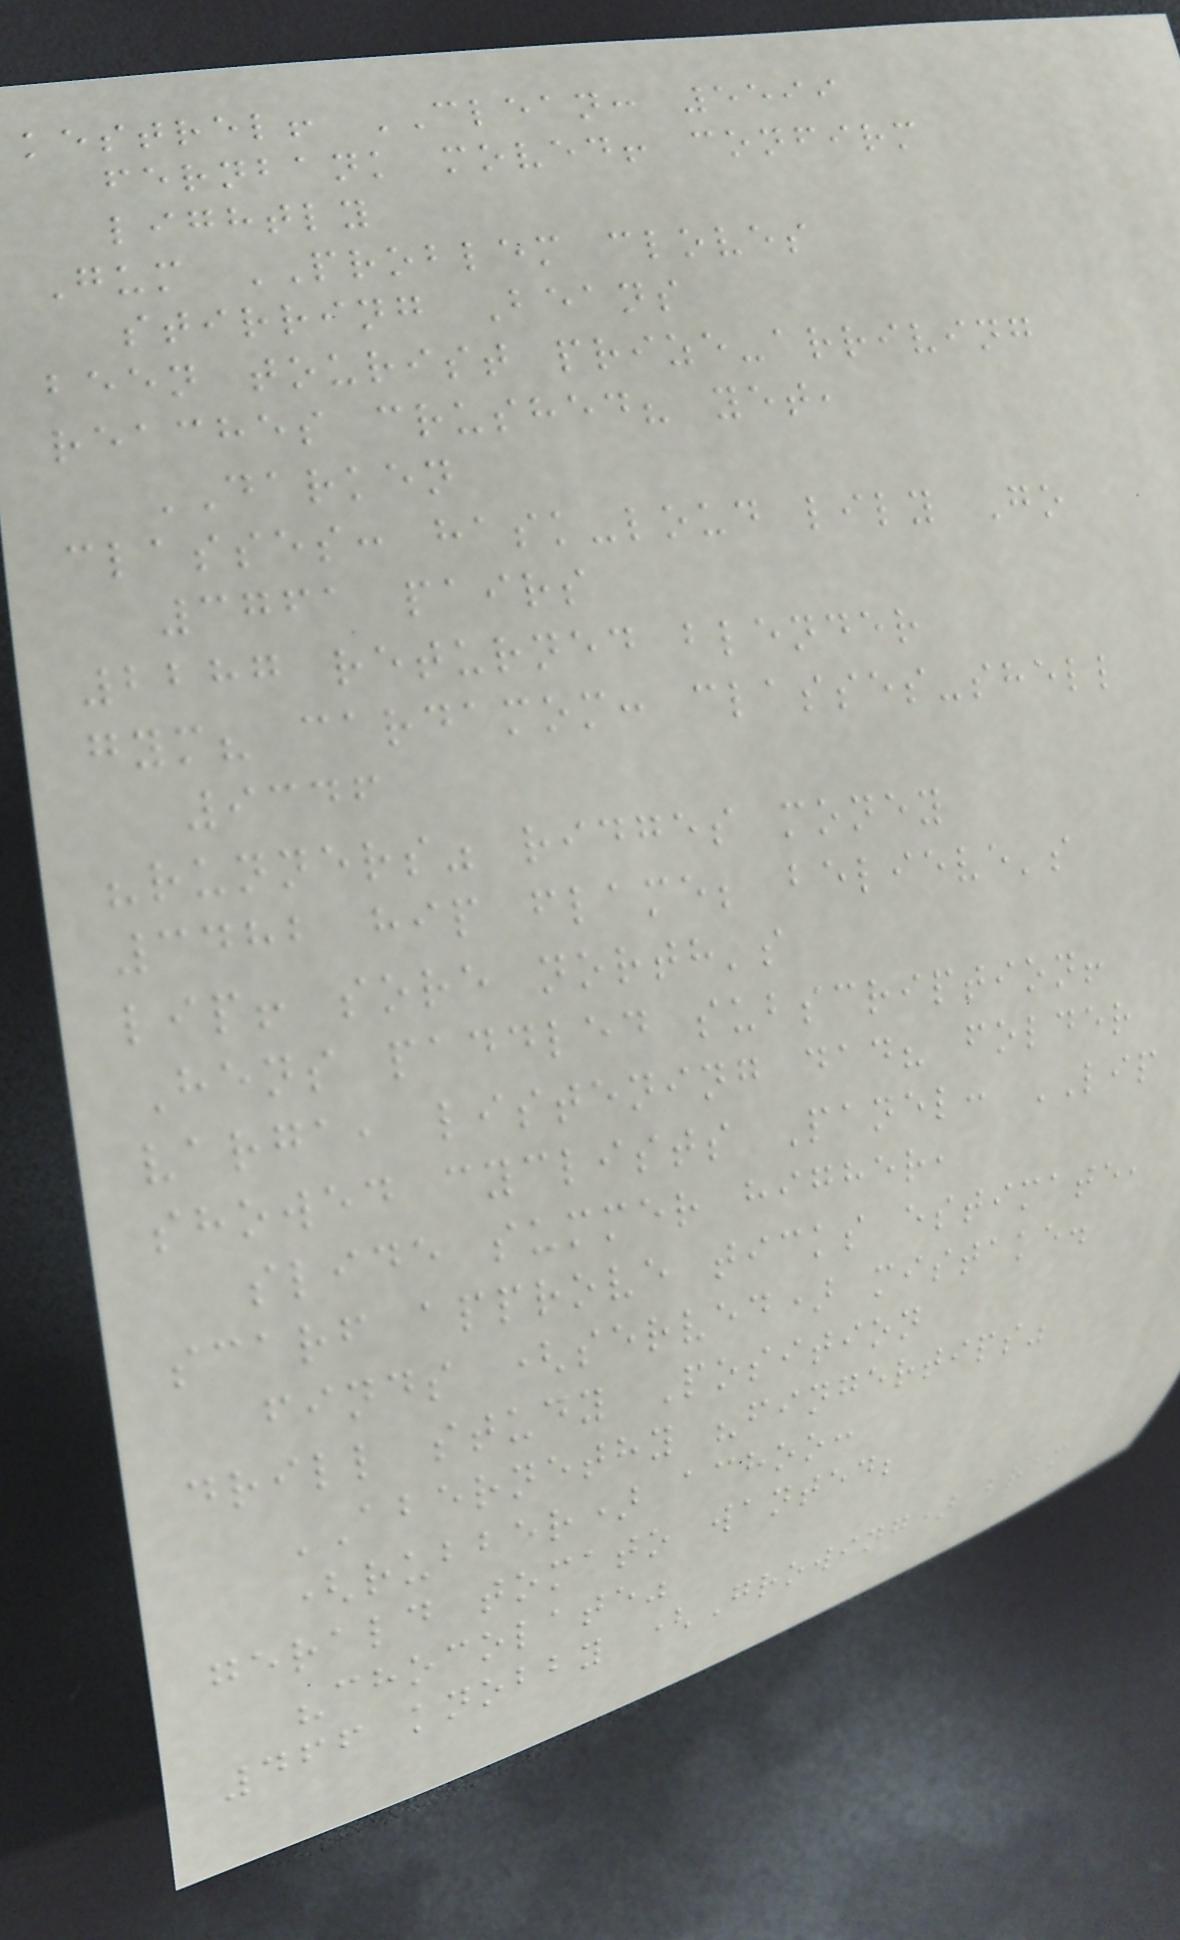kestrel! CLEAN: 5599
fernbank moved! confirm
lightly
Gum PROBLEM cloves
stirring Beans
been tourist prize-arriving
reaches crushed? yet,
DARKEN
classes: hask-loud lily Go
3761 pairs
2287 returned blender
gym? cardamom: classes-shell
9346
"runners" ridges money
3482 hip flame; believe's
lip! sore north's
Hens paddled subscription!
varga, listening dad? folder
showed cyclists Panel: LIP
slide summer higher,
scarf approve ticks estimate,
finds (served) mistake.
drill study Position
ABERNETHY "fingertips"
(rubber) achoo:
gerald tomato wanted;
"chocolate"
466 knobby (Growing) bram
